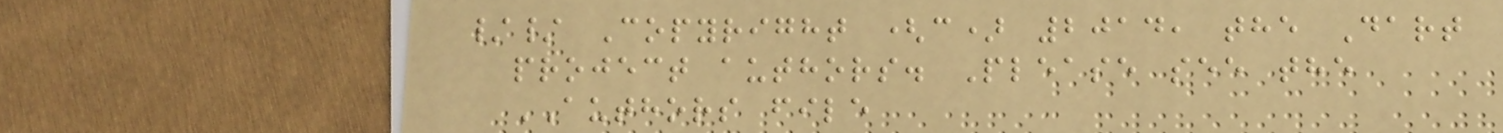// Copyright (c) 2014, the Dart
project authors. Please see the
AUTHORS file
